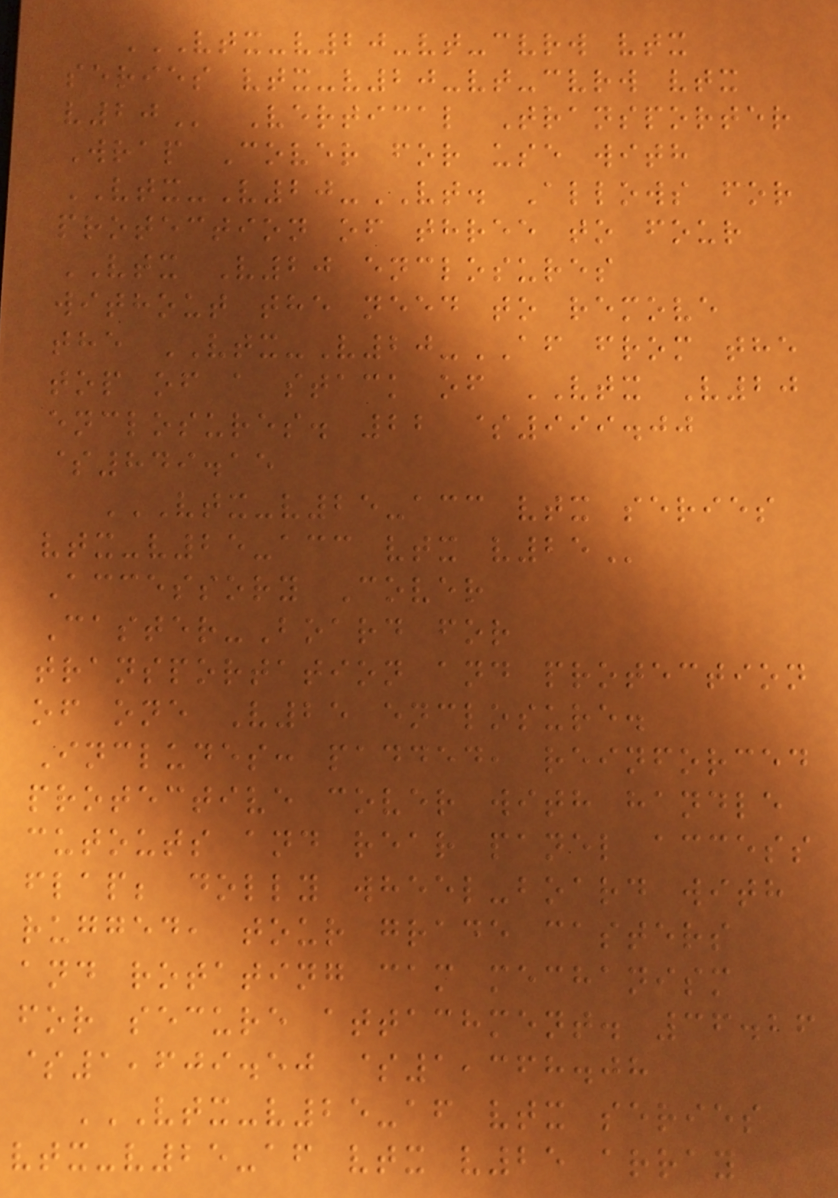VTX-V20-VT-CVRW VTX
SERIES VTX-V20-VT-CVRW VTX
V20 Vertical Transporter
Wrap Cover for use with
VTX-V20-VT. Allows for
protection of three to four
VTX V20 enclosures
without the need to remove
the VTX-V20-AF from the
top of a stack of VTX V20
enclosures. 22 $999.00
$849.15
VTX-V25-ACC VTX SERIES
VTX-V25-ACC VTX V25
Accessory Cover
Caster-Board for
transportation and protection
of one V25 enclosure.
Includes: padded, reinforced
protective cover with handle
cutouts and rear panel access
flap; dolly wheel-board with
rugged, tour grade casters
and rotating cam mechanism
for secure attachment. 36.26
$1,609.50 $1,368.08
VTX-V25-AF VTX SERIES
VTX-V25-AF VTX V25 ARRAY
